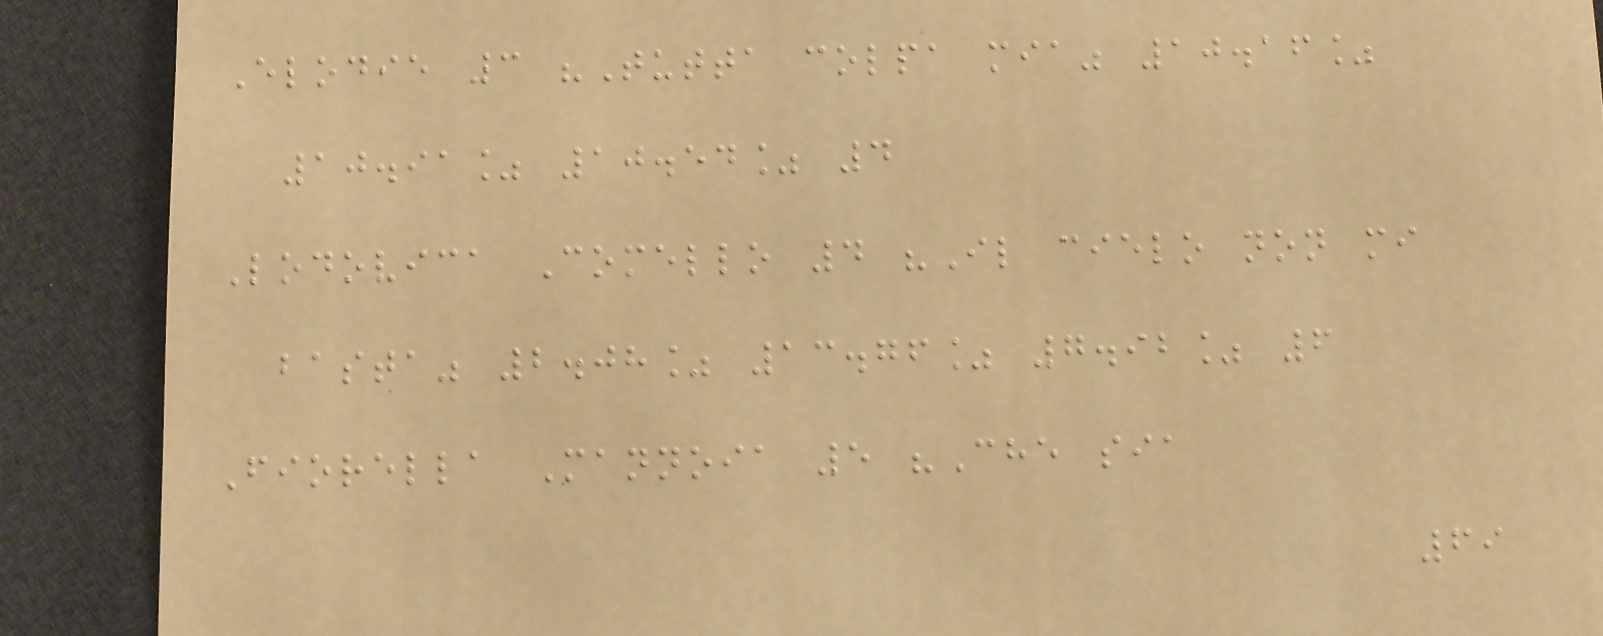Elodie 3 "Tutta colpa mia" 10.16%
10.91% 10.54% 4
Lodovica Comello 4 "Il cielo non mi
basta" 2.08% 13.76% 7.92% 6
Fiorella Mannoia 5 "Che sia
69
